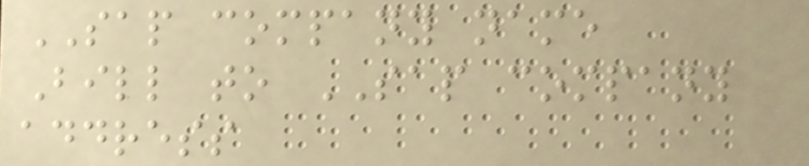SAP company name
Bill to SAP company
address
